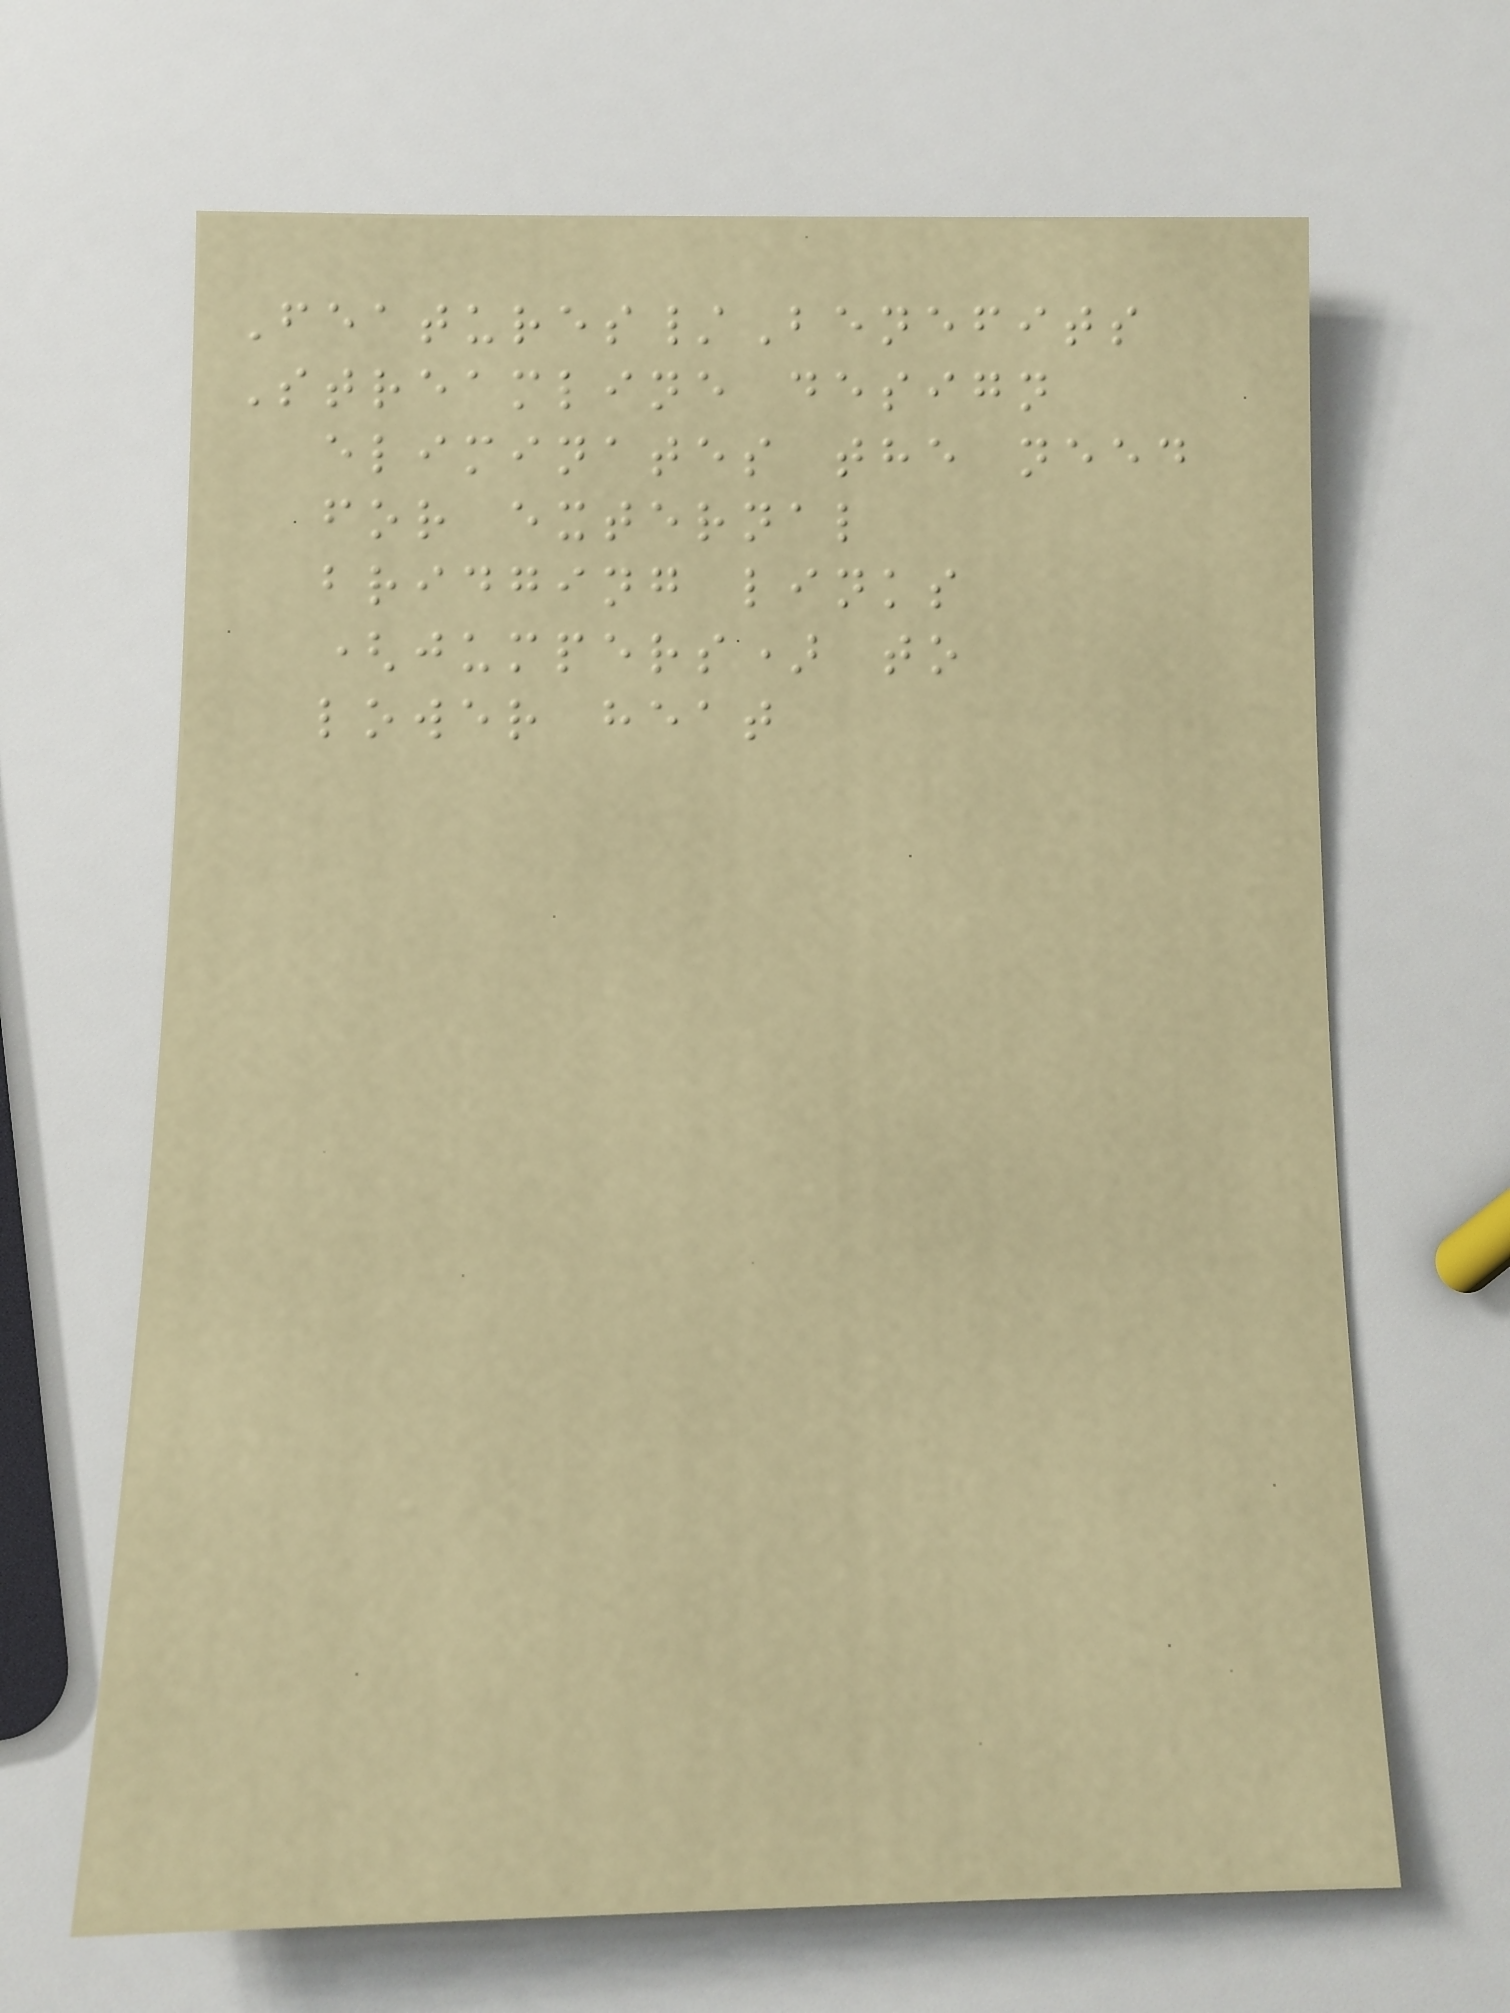Features/Benefits
Streamline design
eliminates the need
for external
bridging links
(jumpers) to
lower heat
